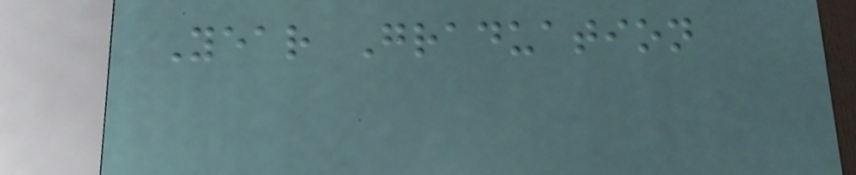Year Graduation
